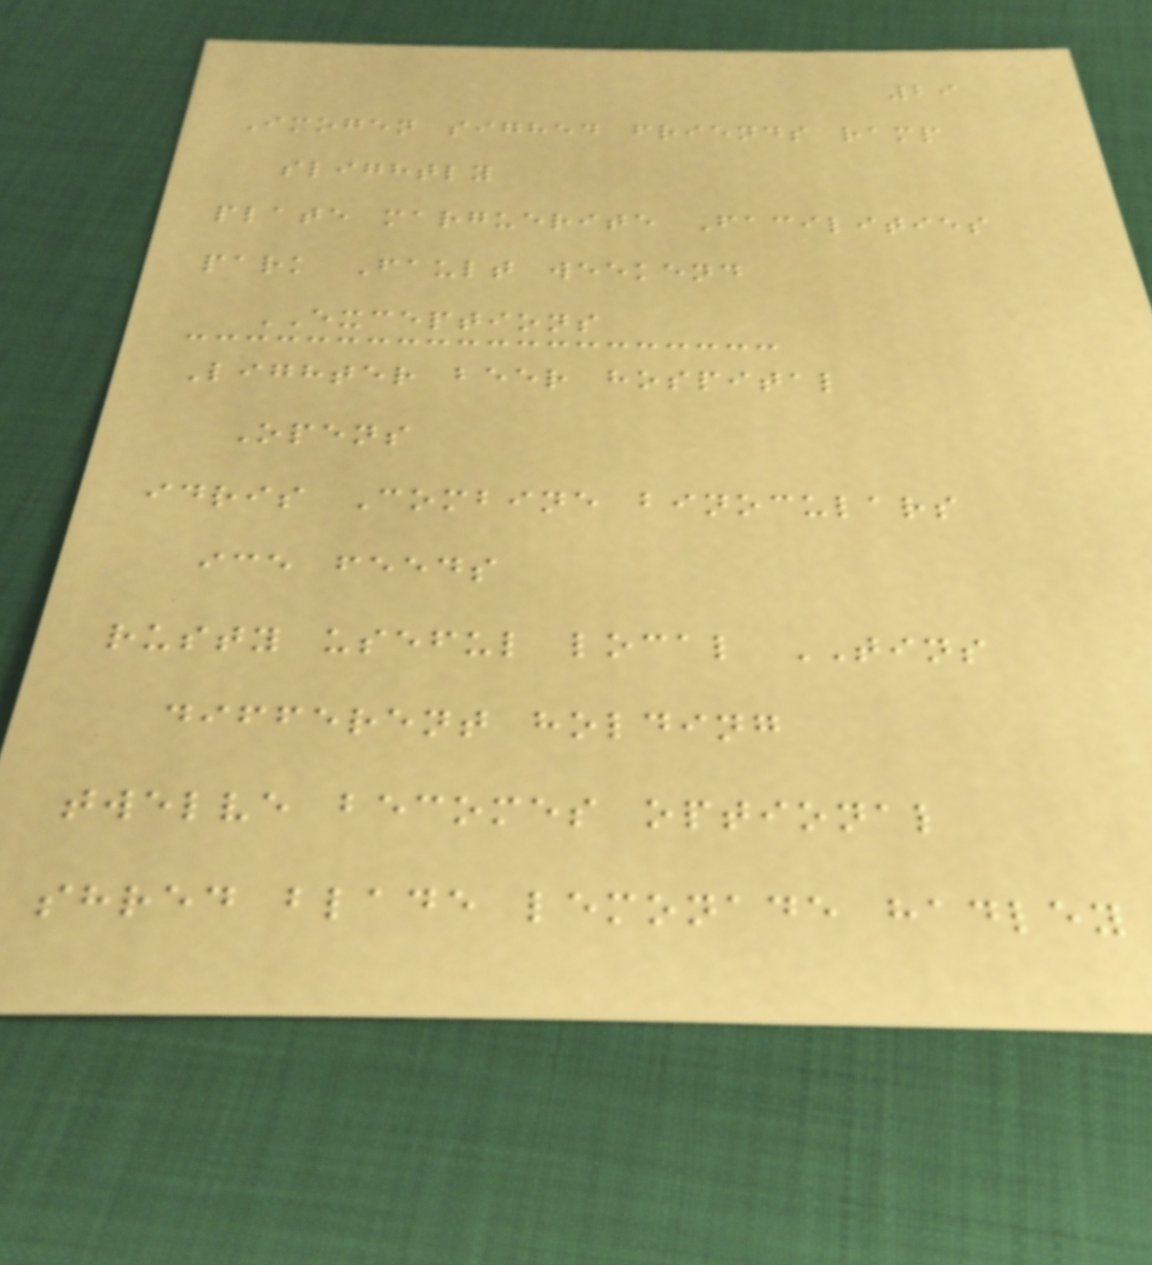29
Imogen sighed friends ramp
slightly
plate marguerite Facilities
park Fault weekend
EXCEPTIONS
Lighter beer hospital
Opens
idris Combine binoculars
ice feeds
rusty useful local TINS
different holding
twelve becomes optional
shred blade lemonade hadley
